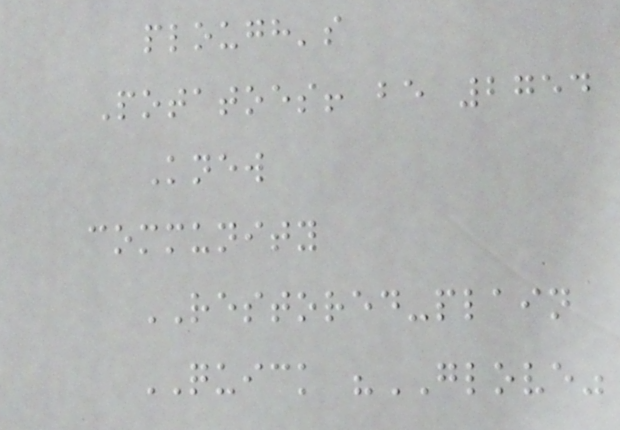plough's
Potatoes! be 2754
Knew
community
RESTORED-plain
QUICK "GLOVE"
